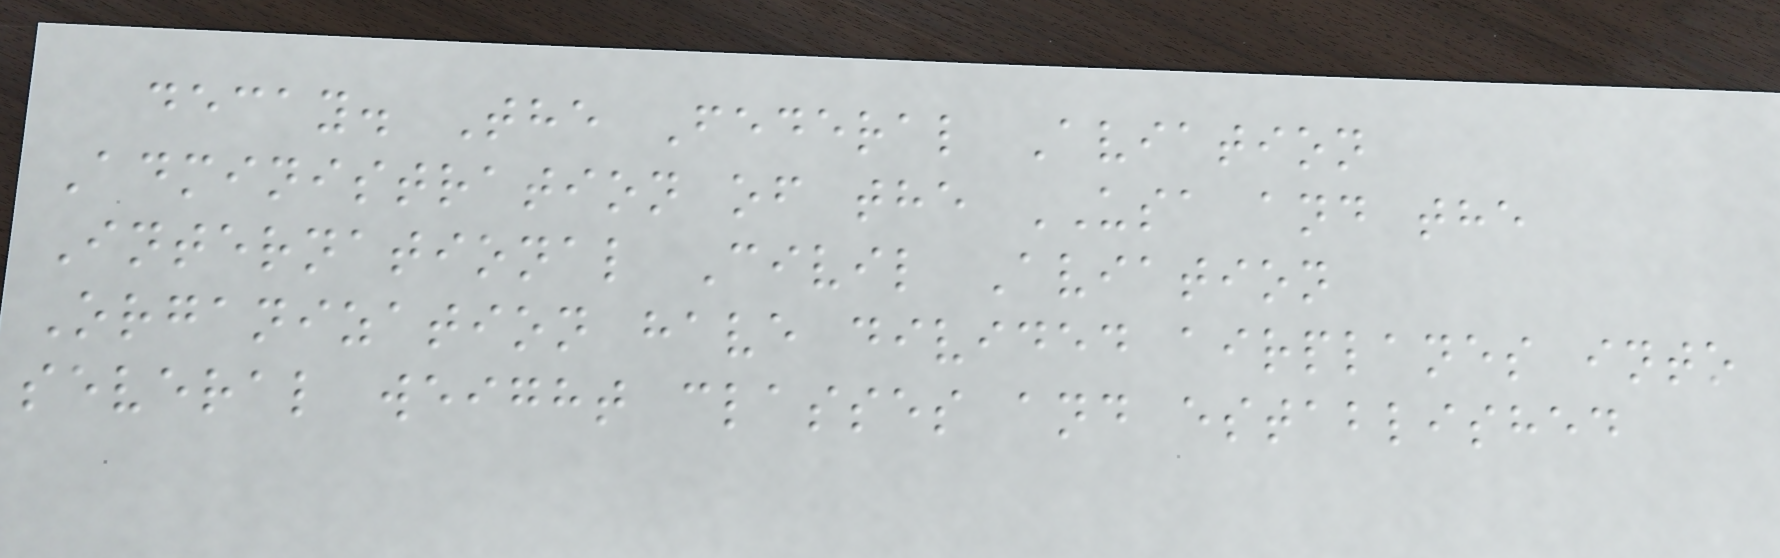decay. The Federal Aviation
Administration of the USA and the
International Civil Aviation
Organization have divided airplanes into
several weight classes and established
